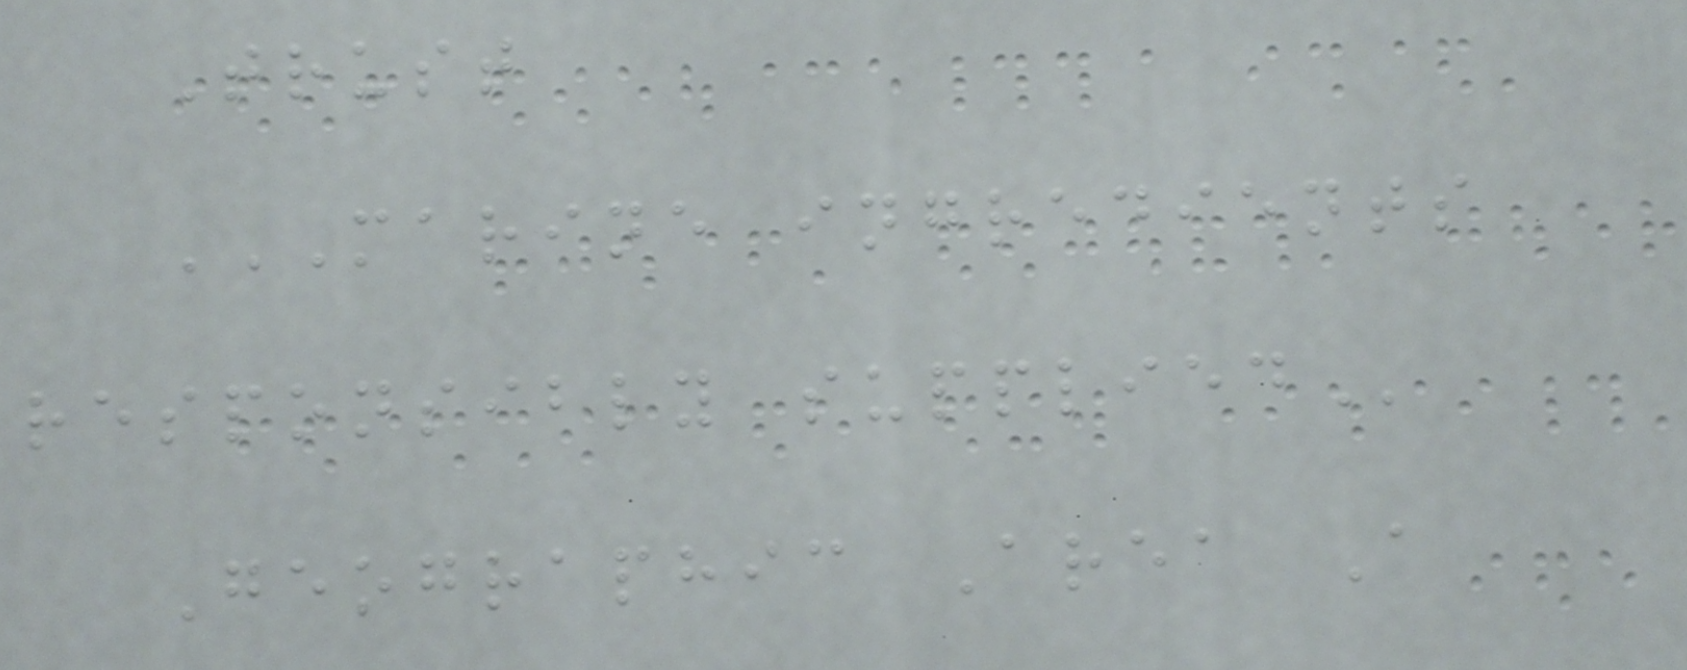Trust
MARINE INGREDIENTS
RESPONSIBLY SUPPLIED
Geographic Area A
